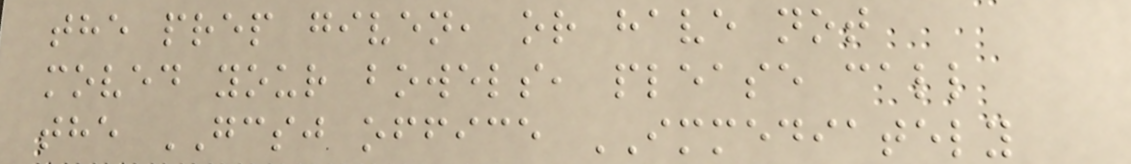the prep given, or have not
moved your bowels, please call
the GCSJ office IMMEDIATELY
